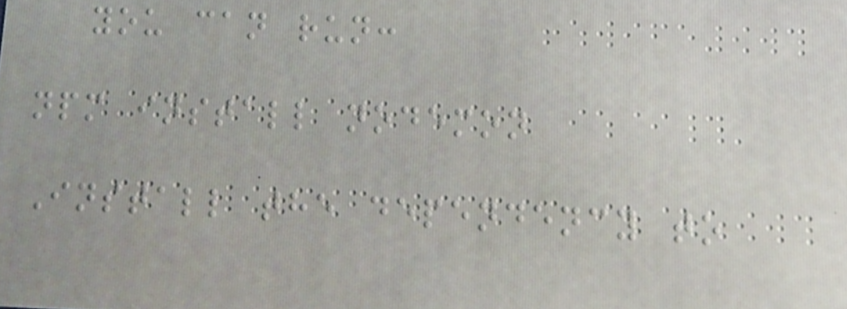you can run:
npm install nodemon
Install the dependency to
